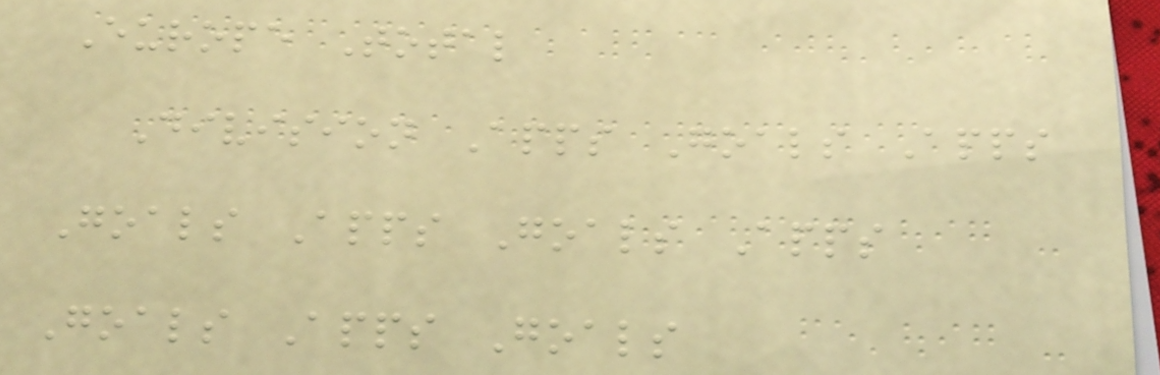Europe Total
Division Apps Goals Apps
Goals Apps Goals Apps
Goals Apps Goals
